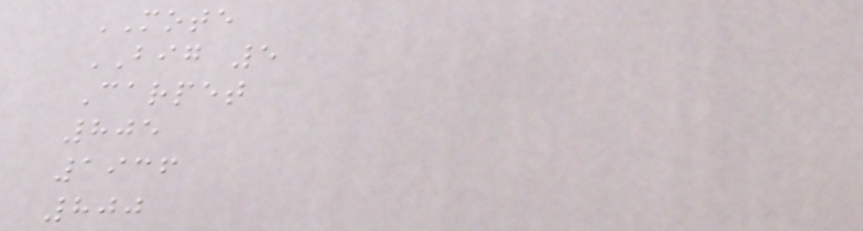MOTE
BIG 5
Carpet
805
1936
800
